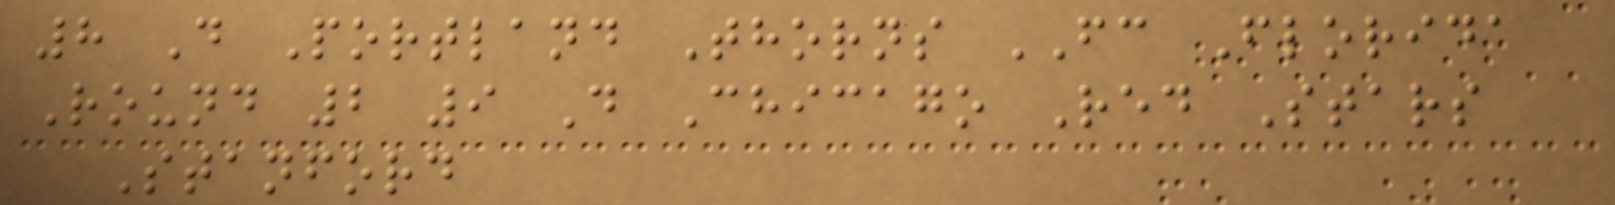8 D Portland Thorns FC Florida
Round 2 9 D Chicago Red Stars
Stanford
